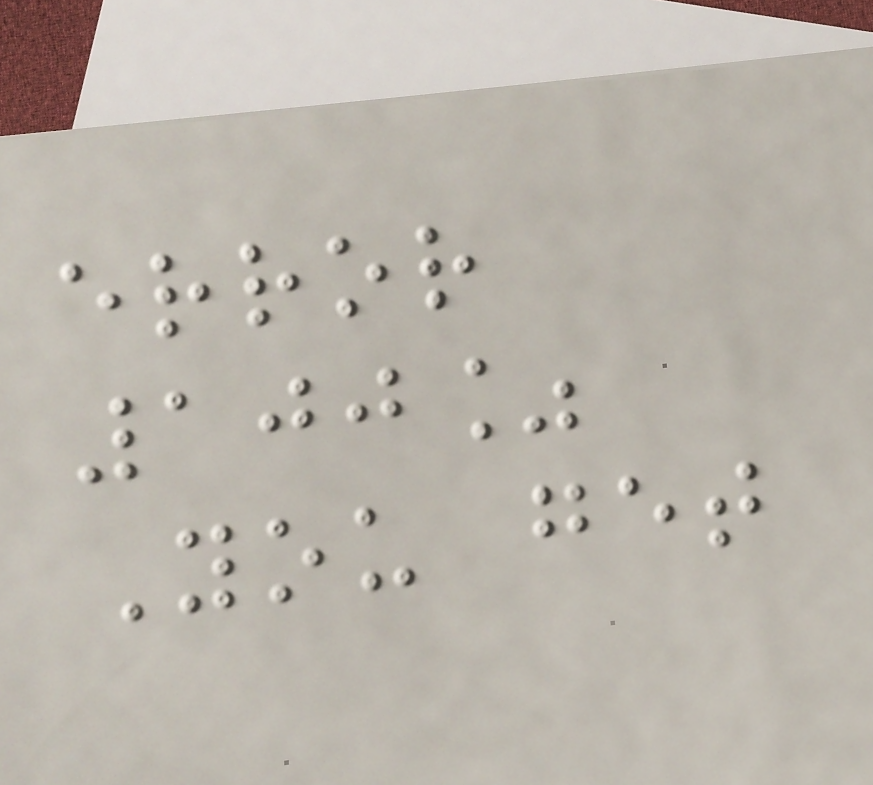error
100%
You get
